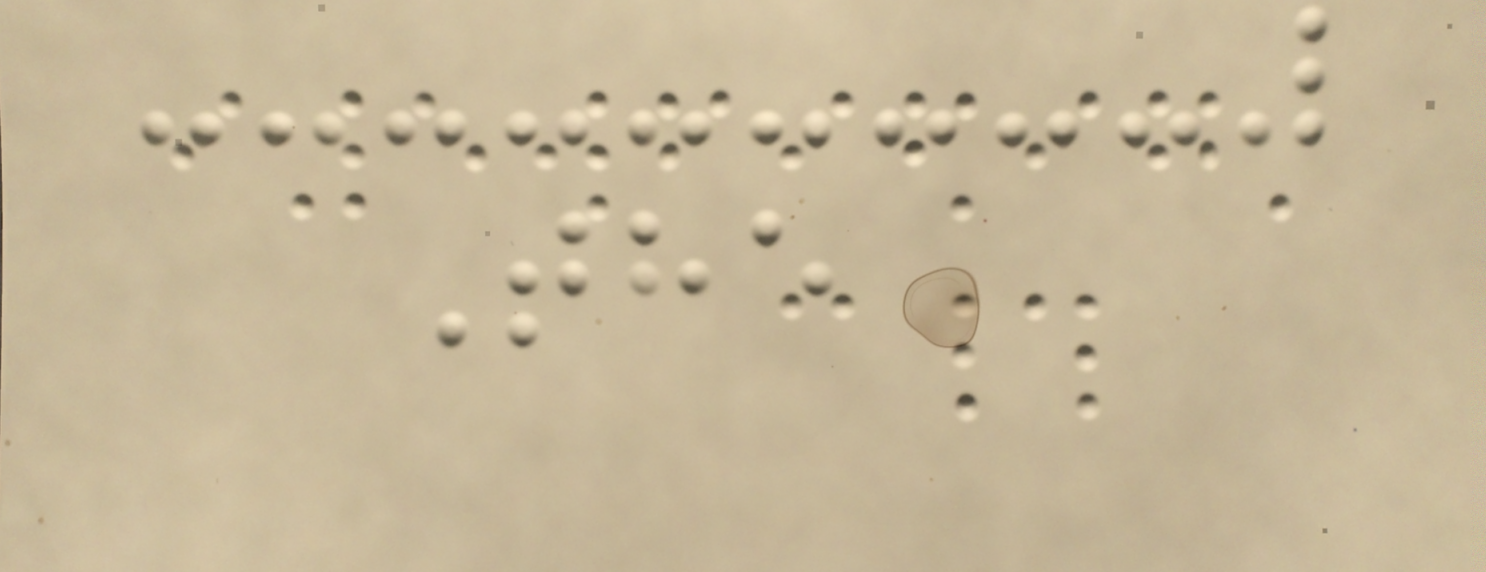The
